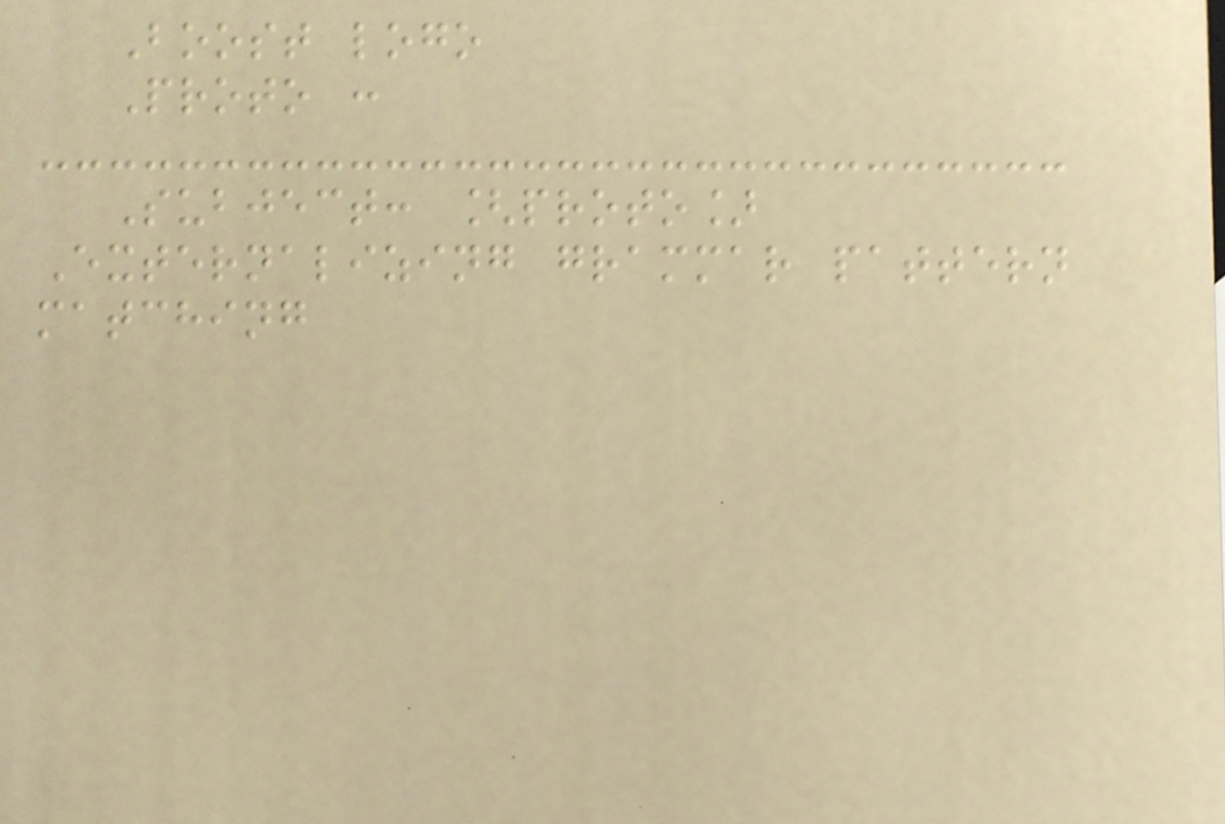Boost logo
Proto :
Subject: [proto]
Externalizing grammar pattern
matching
